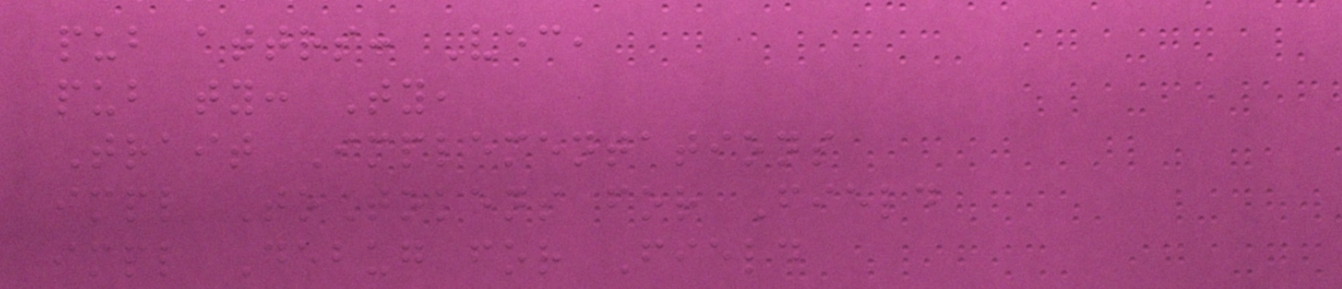pub attrs: Vec,
pub ty: Ty,
Trait Implementations
impl ToTokens for Field
impl Debug for Field
